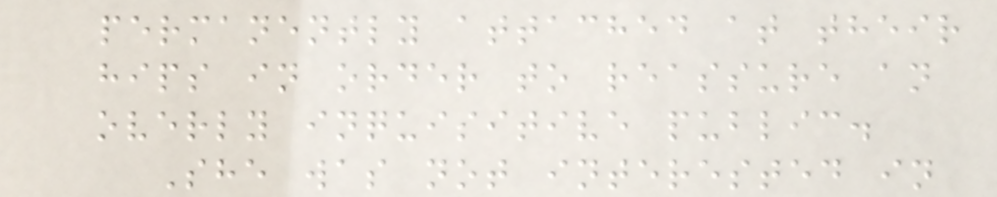permanently attached at their
hips in order to reassure an
overly inquisitive public.
She was not interested in
